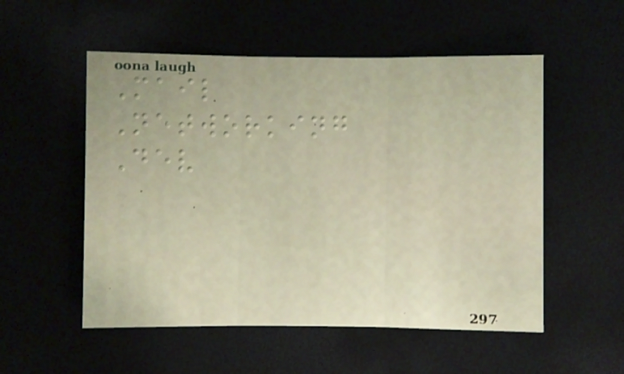Mail
Networking
Dev
